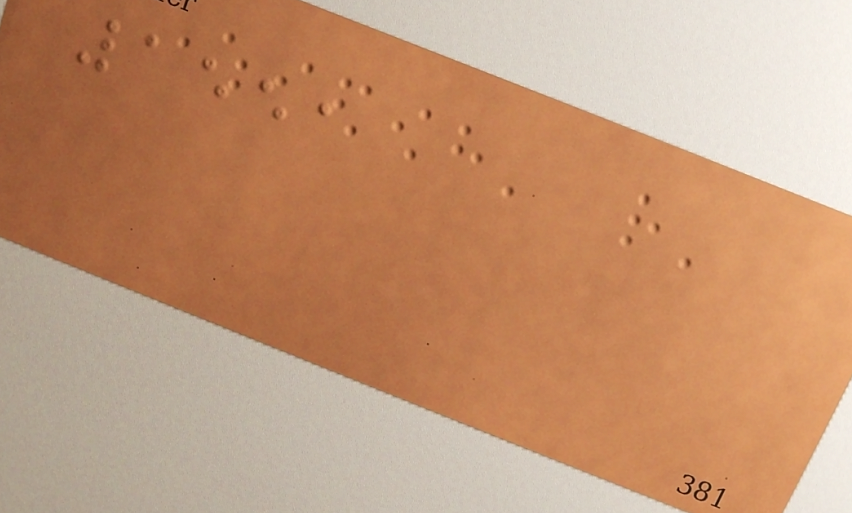1551
